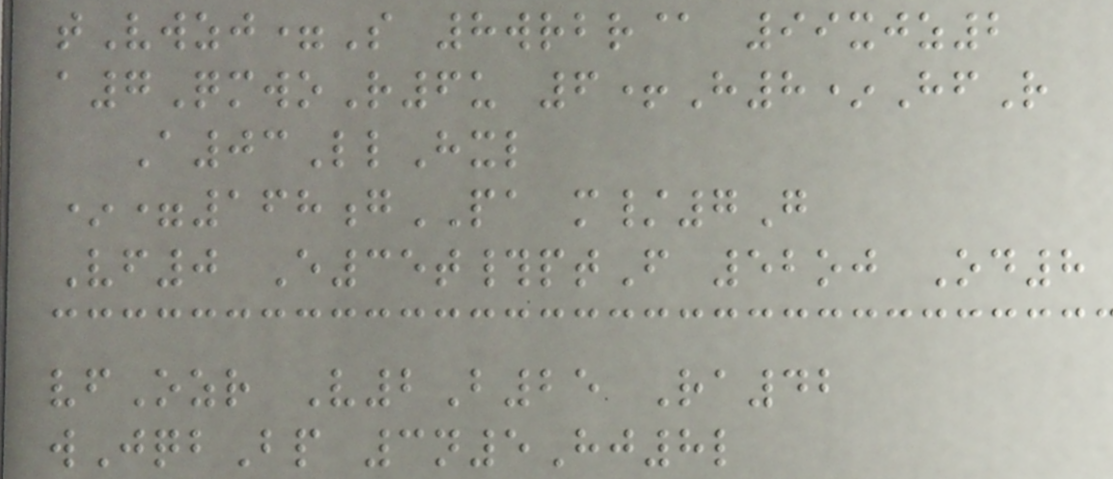tVwzj=S 8wrbr@ 99xjz2
a7QmwoR6u 6+H8*HfR
A03LlHxl
*=168gPA m/7G
Vf0 E35t#ptF 52oj Od8
vfOzr V2B25 Ra42
wJqbBp 3n5Hj8l
